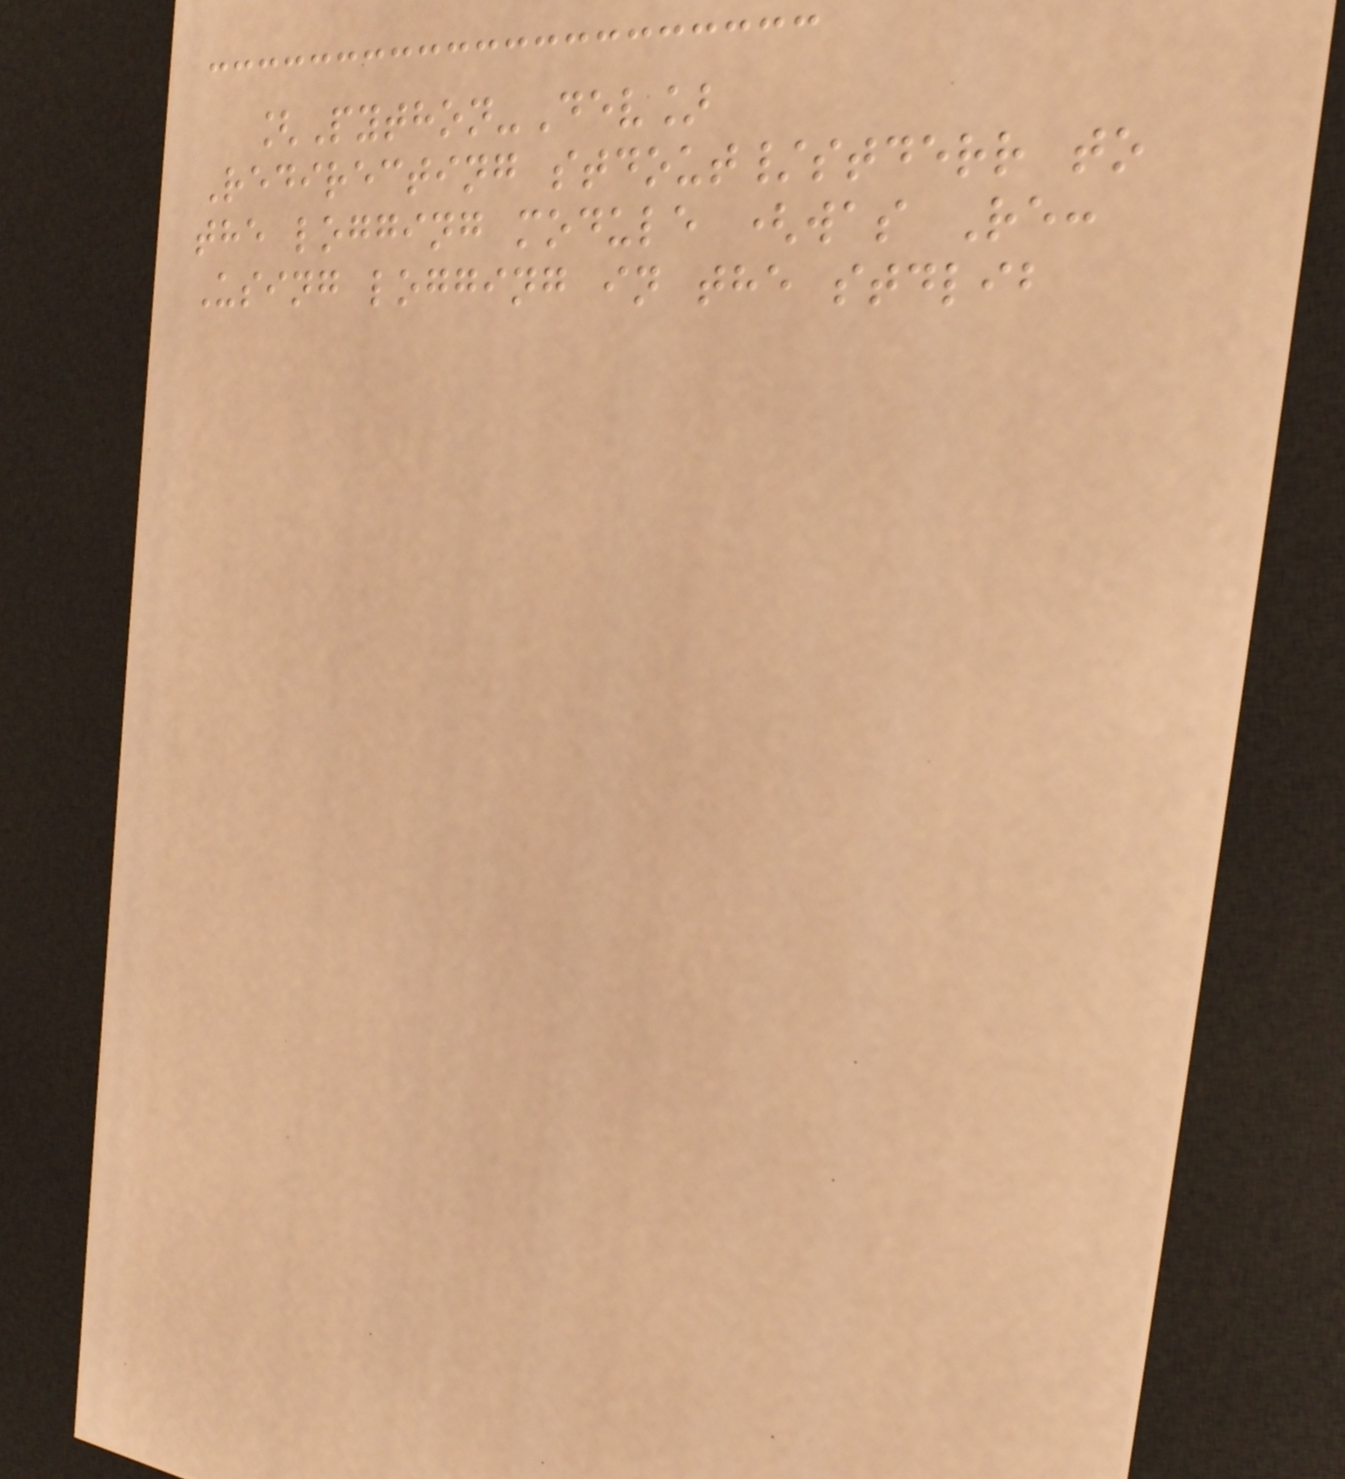[Python-Dev]
Redirecting stdout/stderr to
the logging module (was Re:
Using logging in the stdlib
